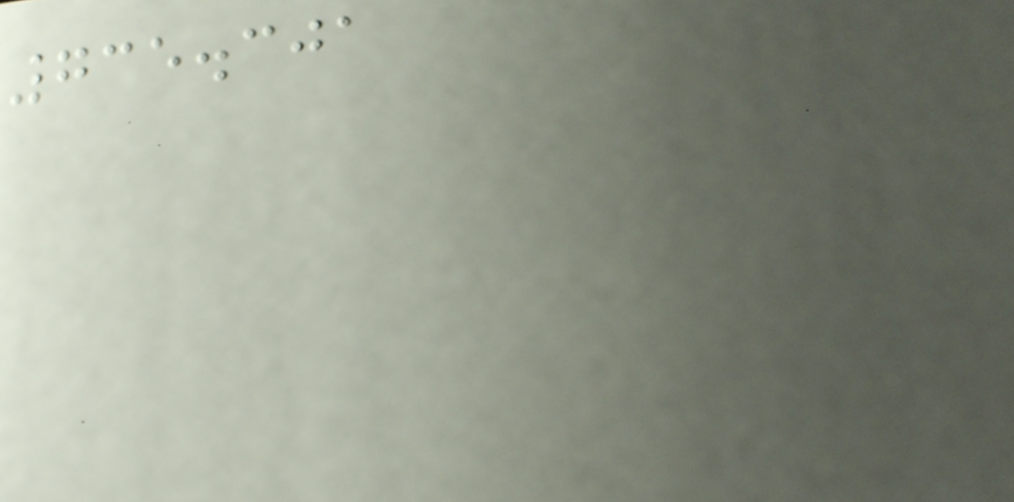735.301
